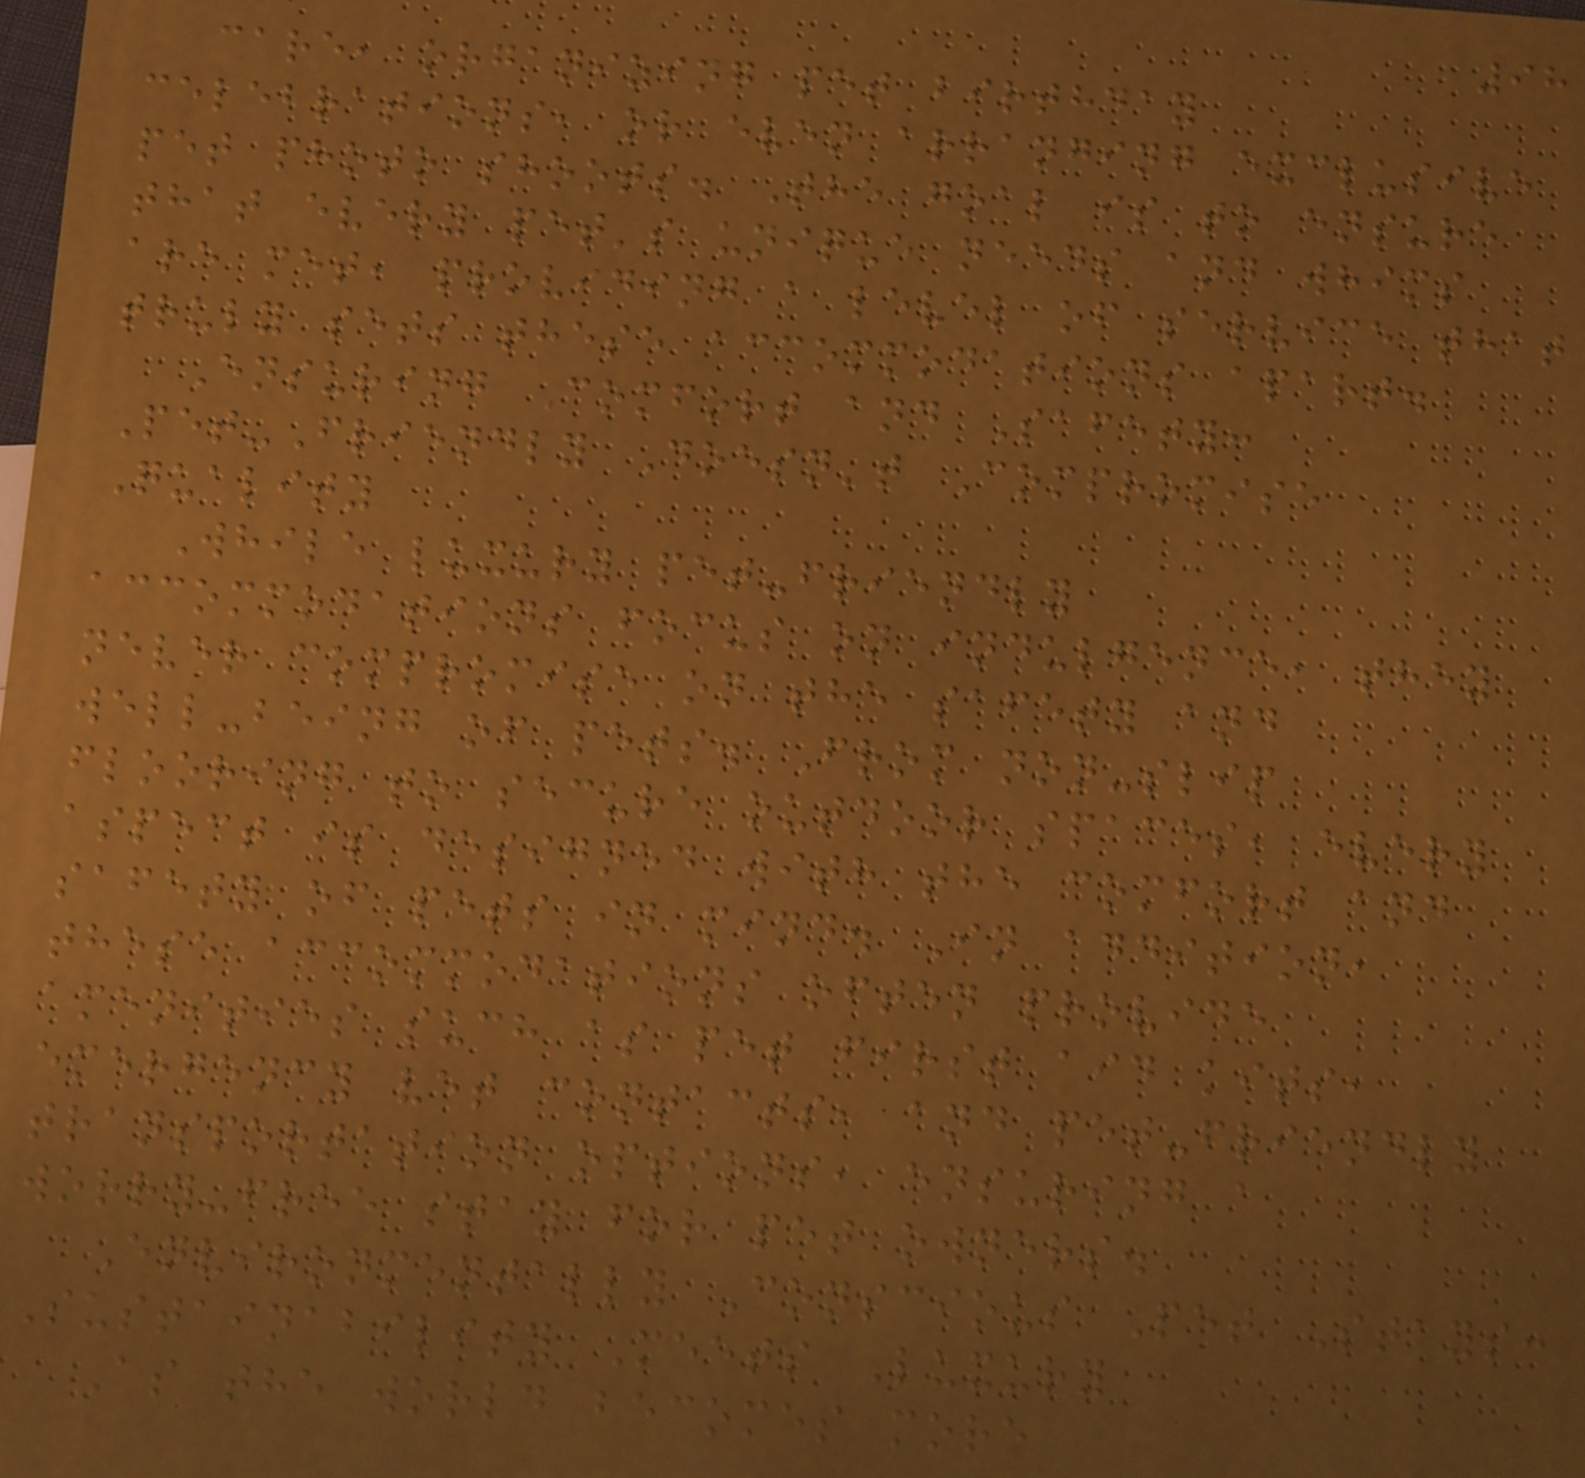98
care, organizing pet birthday
celebrations, or even arranging exclusive
pet photo shoots. The goal is to ensure
that every pet's unique needs and whims
are met, providing a level of service that
truly sets these accommodations apart.
Ensuring Comfort and Safety:
Pet-Friendly Doesn't Compromise
Quality
While luxury pet-friendly
accommodations focus on indulgence, they
never compromise on the safety and
well-being of pets. From non-slip
flooring to secure outdoor spaces, every
aspect is designed with the comfort and
safety of pets in mind. In addition,
these accommodations often provide
amenities such as pet first aid kits,
emergency vet contacts, and pet-friendly
transportation options, ensuring a
worry-free stay for pet owners.
Environmentally Conscious Pet Stays:
Sustainability Meets Luxury
As the world becomes more
